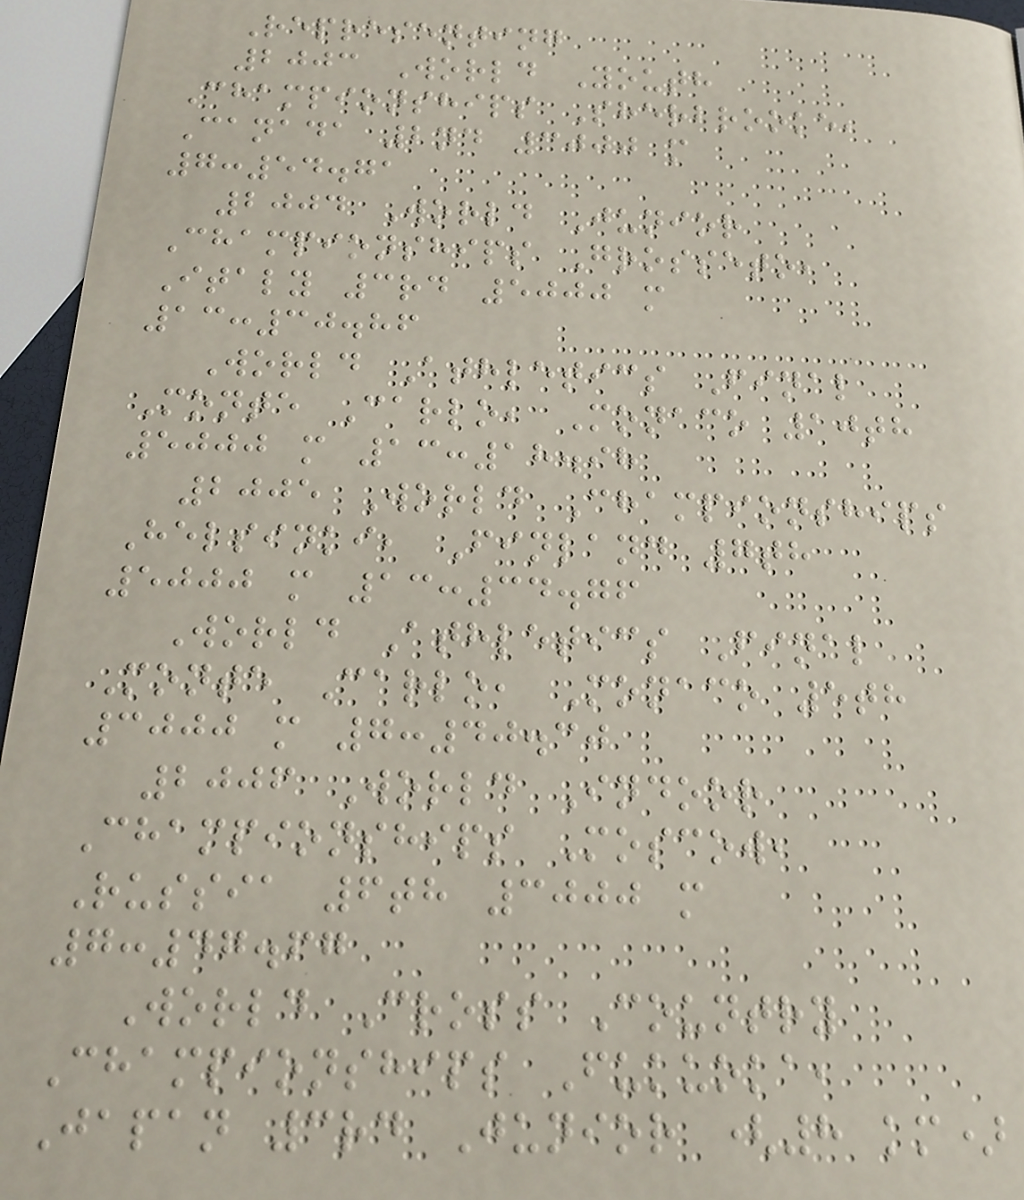Representing
2003 World Youth
Championships Sherbrooke,
Canada 2nd 3000 m
7:54.71
2004 World Junior
Championships Grosseto,
Italy 3rd 5000 m
13:30.86
World Athletics Final
Monte Carlo, Monaco 10th
5000 m 13:18.98
2005 World Championships
Helsinki, Finland 7th
5000 m 13:34.76
World Athletics Final
Monte Carlo, Monaco 5th
3000 m 7:40.30
2006 World Indoor
Championships Moscow,
Russia 6th 3000 m
7:47.67
World Cross Country
Championships Fukuoka,
Japan 3rd Junior (8 km)
